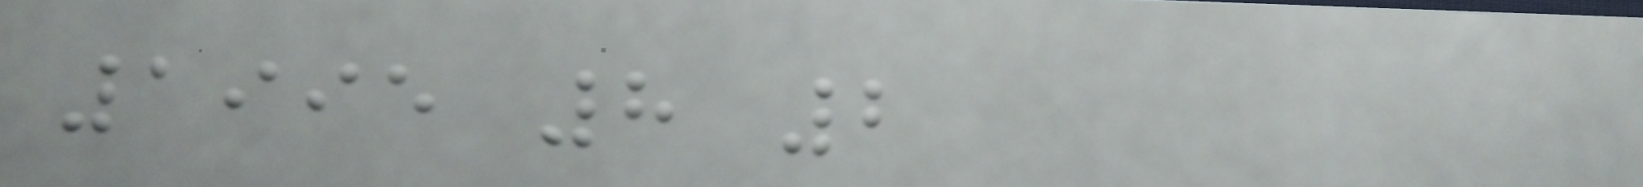1995 8 2
